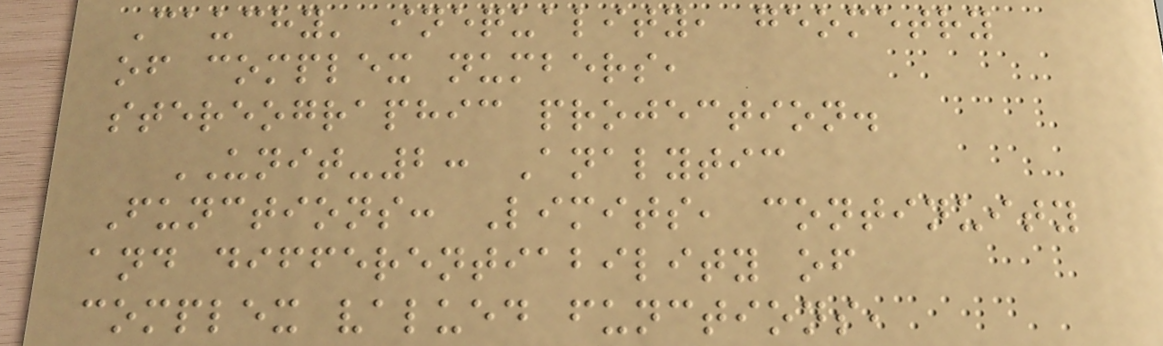Cauchy' inequality, geometry
of complex numbers,
stereographic projection.
UNIT-2: Analytic
Functions: Limits, continuity
and differentiability of
complex valued functions,
